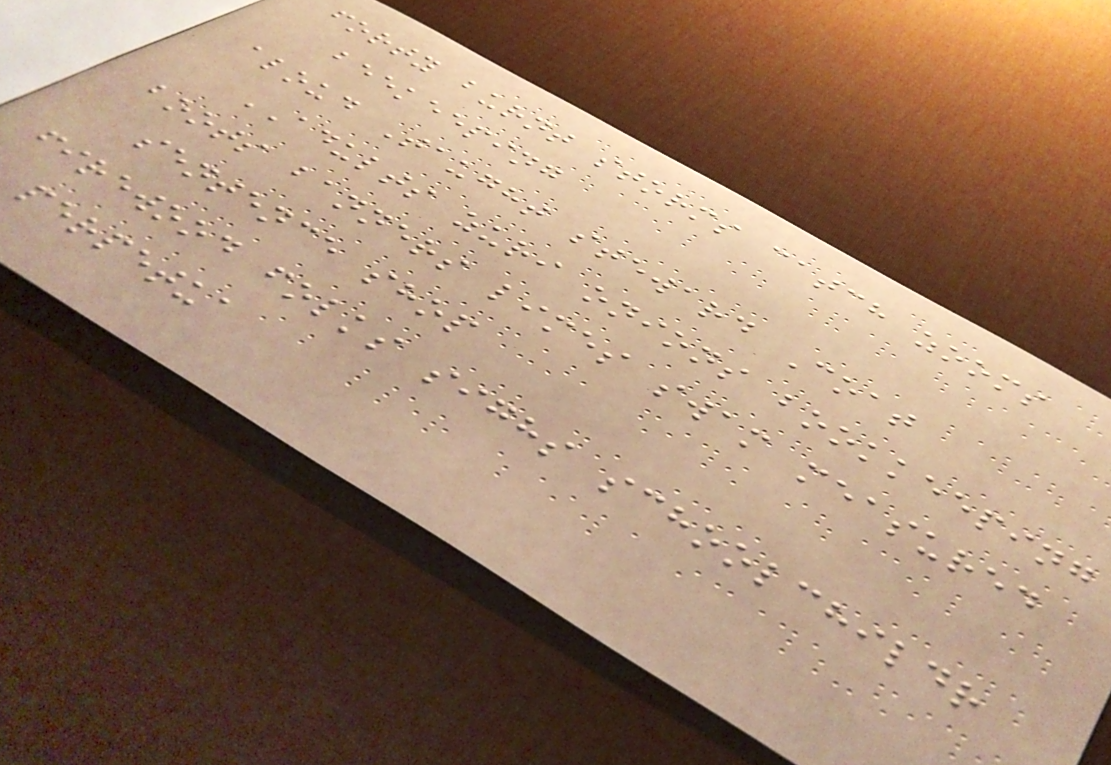forty burnt storms catch zooms
beekeeping
aloud Taught steward Coat
ADULTS zuri onions bookkeeping
boots banners limes swam measured
sentence shop
firewood folks sighs schoolchildr
perpetua
